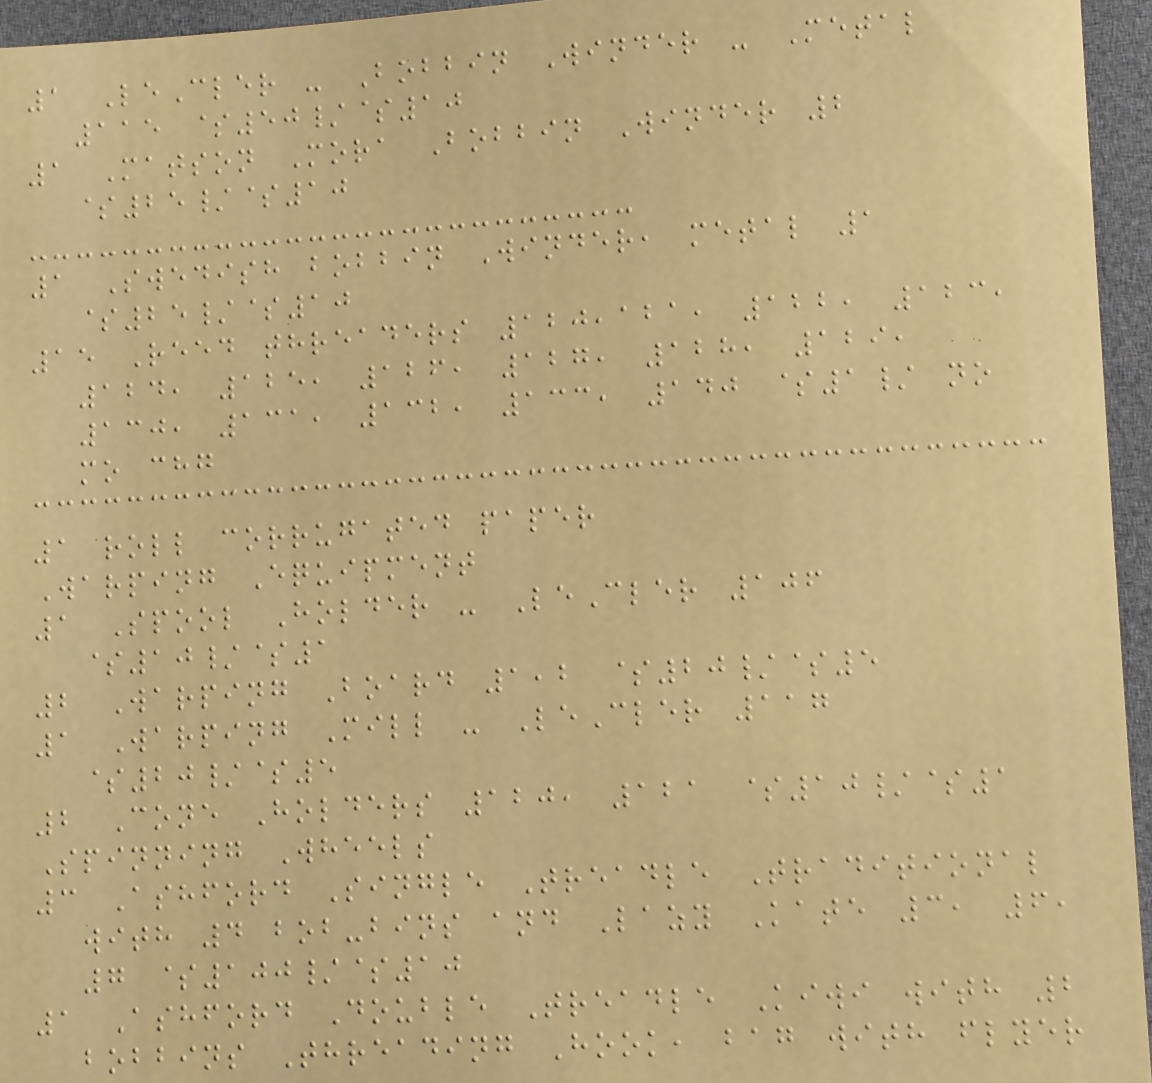1 LeCler - Bobbin Winder - Metal
115 $50/$10
1 Matson Mora Bobbin Winder 2
$25/$10
1 Swedish bobbin Winder, metal 1
$25/$10
15 Reed threaders 120,121, 122, 123,
124, 125, 126, 127, 128, 129,
130, 131, 132, 133, 140 $1/ no
mo chg
1 roll corrugated paper
Warping Equipment
1 Spool Holder - LeCler 106
$10/$1
2 Warping Board 1,2 $20/$5
1 Warping Mill - LeCler 117
$20/$5
2 Cone Holders 120, 121 $10/$1
Spinning Wheels
3 Ashford Single Treadle Traditional
with 4 bob-bins and Lazy Kate 3, 6,
7 $100/$10
1 Ashford Double Treadle Kiwi with 2
bobbins Threading Hook, bag with flyer
